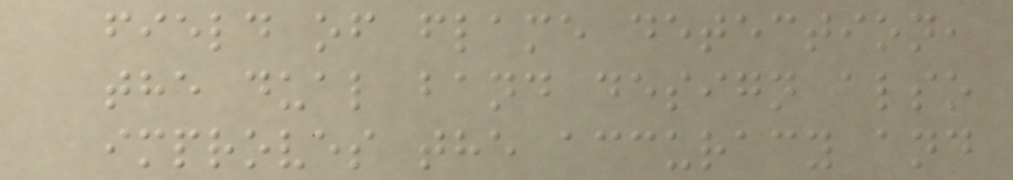field of flame detection,
the dual band design also
improves the accuracy and
